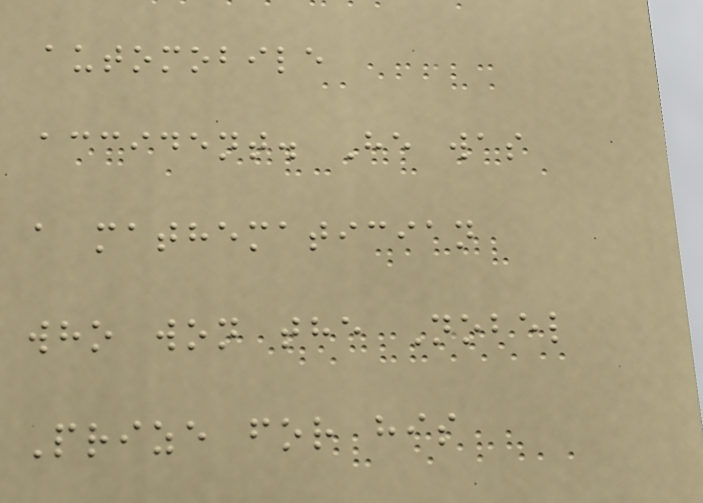automobile
accident. He was
a mathematician
who won the Nobel
Prize for his
